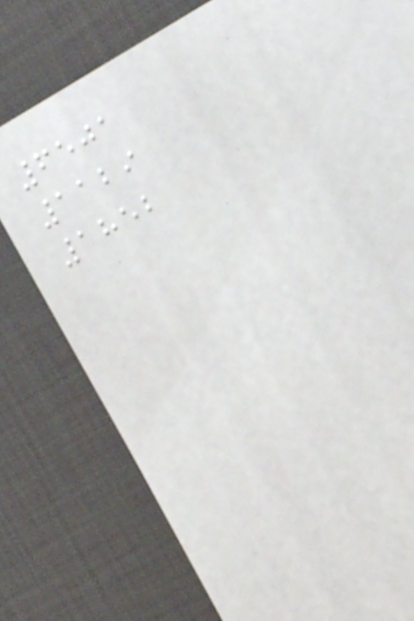6501
1129
1852
